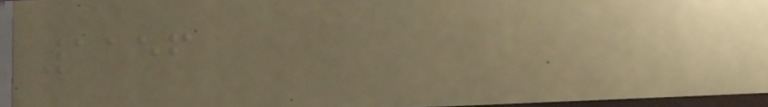1156
